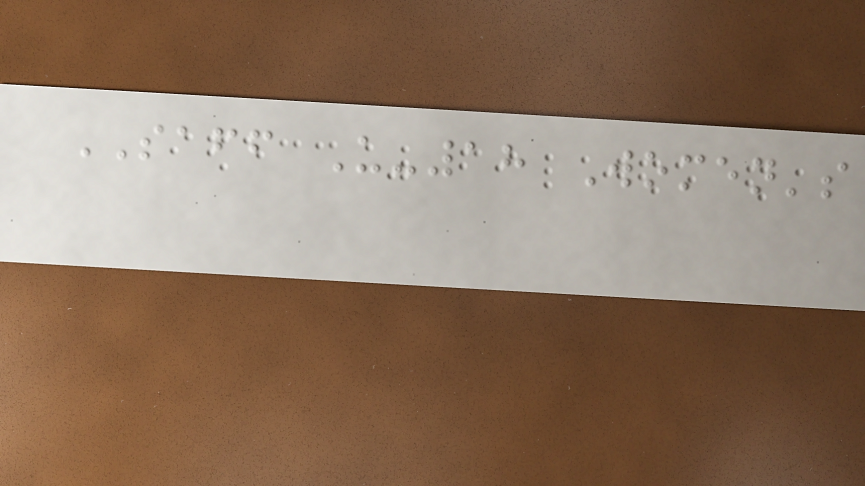SAFF U-18 Women's
